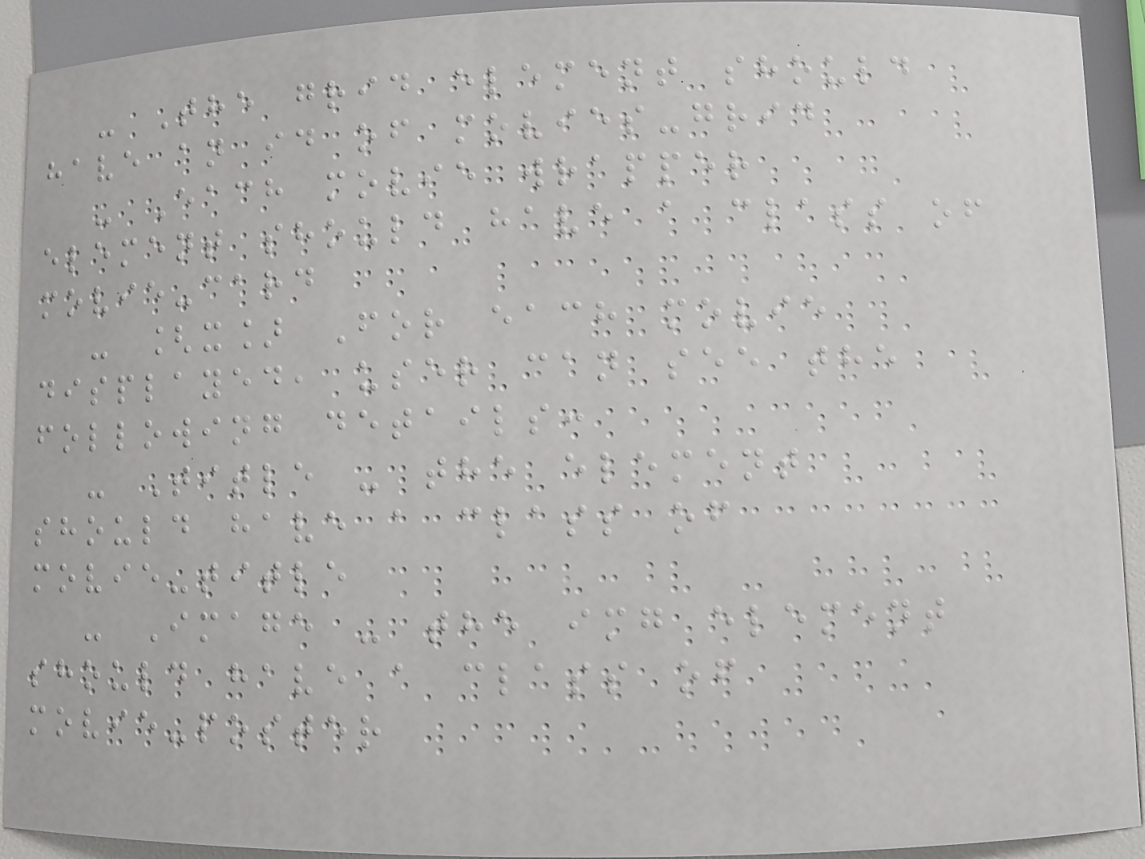- The grid element should
have an id of movies-grid
- Each movie wrapper
element should have a class of
movie-card
- [x] For each movie
displayed, user can see the
following details:
- Title - the element
should have a class of
movie-title
- Image - the img element
should have a class of
movie-poster
